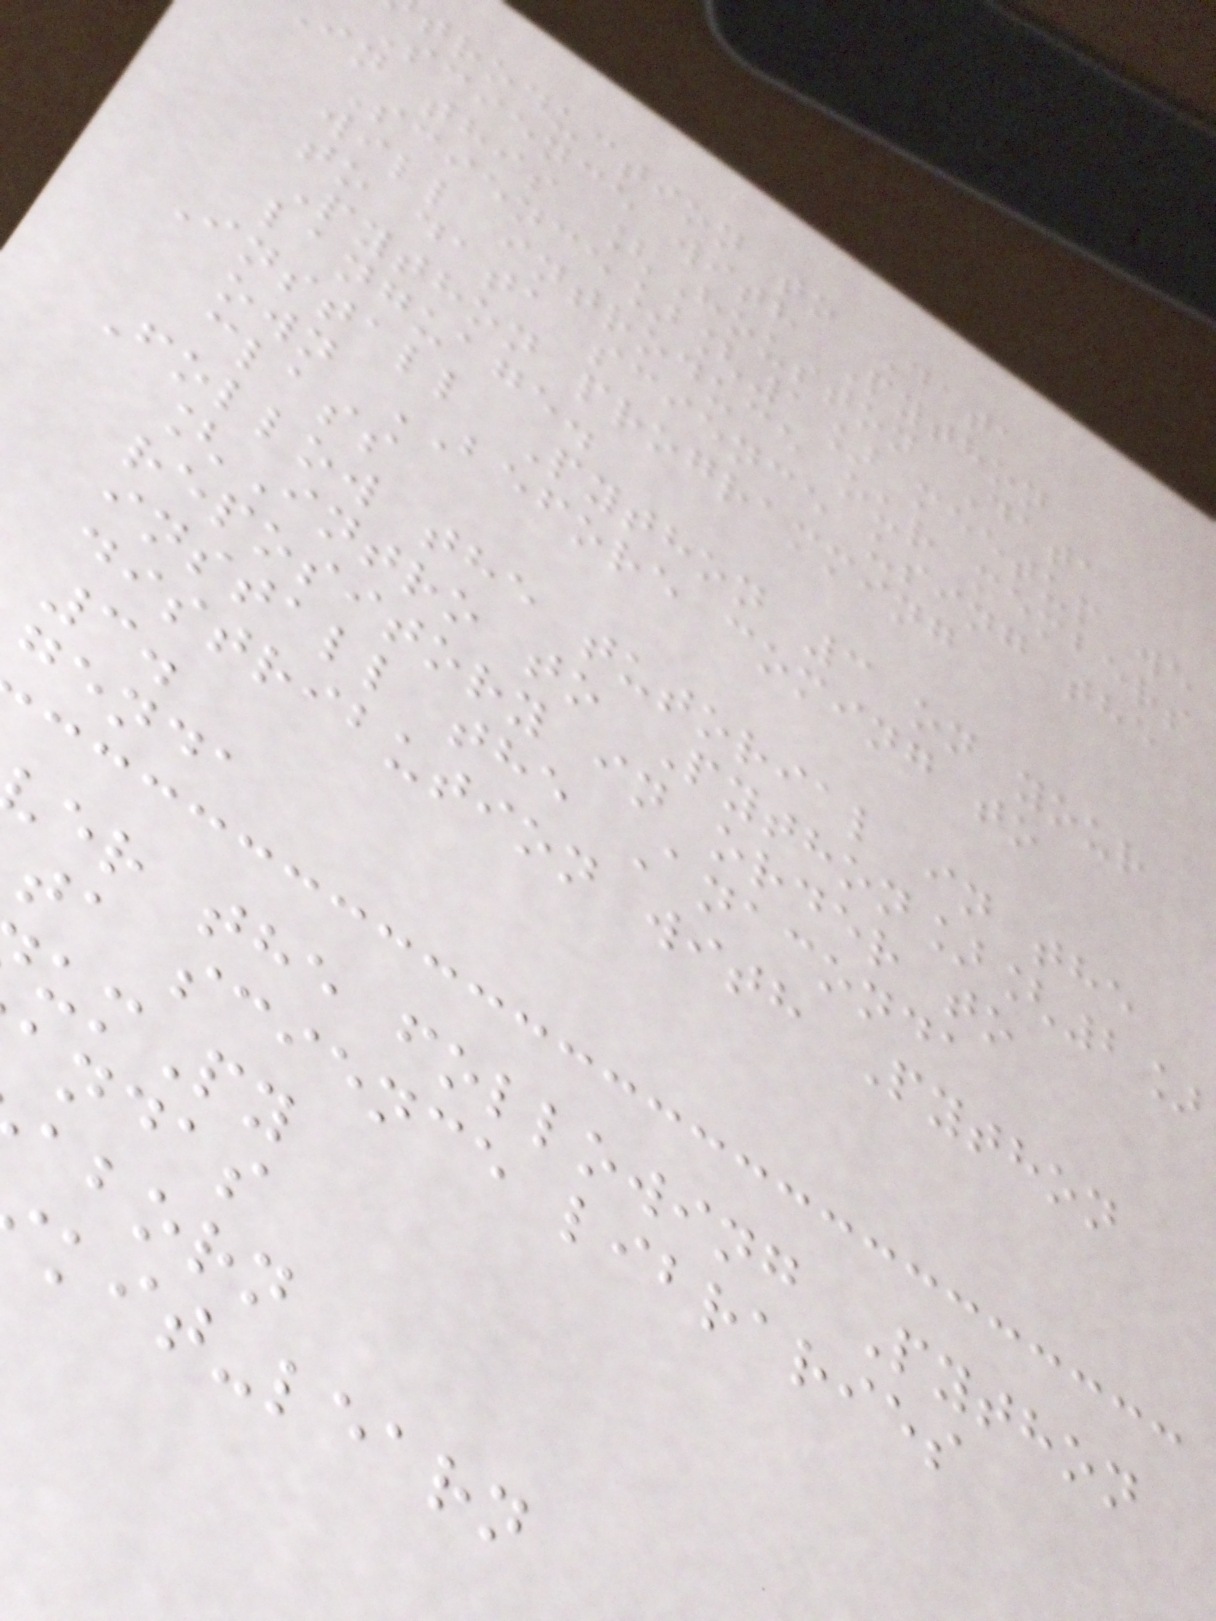troduction to Data
Science with Python
in this [Houston Data
Science][1] meetup we
will introduce our members
to data science using the
Python programming
language.
Install Python 3 on your
own BEFORE coming to
class
Follow the tutorial in the
[Intro to Python][2]
repository in order to
install the Anaconda
distribution with Python
3.
genda
er the following Python
ta science libraries
umPy
andas
aborn
kit-learn
